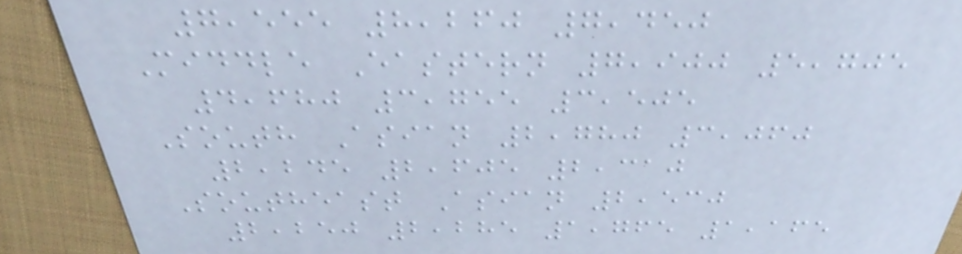7,555 8,260 7,450
Middle Eastern 7,900 5,705
4,680 3,755 3,505
South Asian 2,780 3,060
2,245 2,605 2,310
Southeast Asian 2,530
2,250 2,285 1,765 1,165
